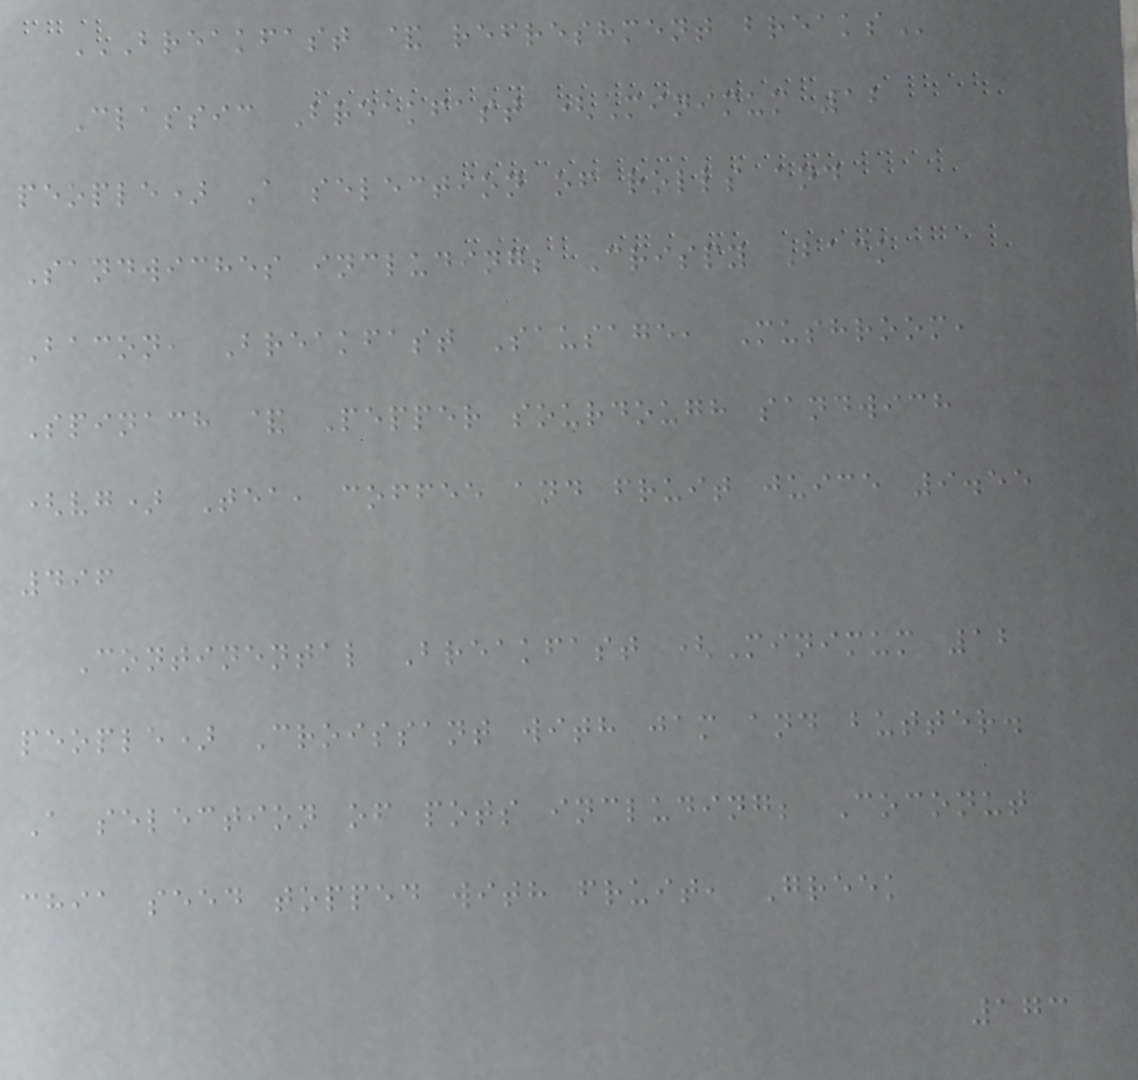BREAKFAST & REFRESHMENT BREAKS
Classic Breakfast (Minimum 12
people) A selection of rolls and
Sandwiches including; Crispy Back
Bacon, Breakfast Sausage, Mushroom,
Spinach & Pepper sourdough sandwich
(vg) Tea, coffee and fruit juice 9.55
496
Continental Breakfast (Minimum 12
people) Croissant with jam and butter.
A selection of pots including; Coconut
chia seed topped with fruit, Greek
173
